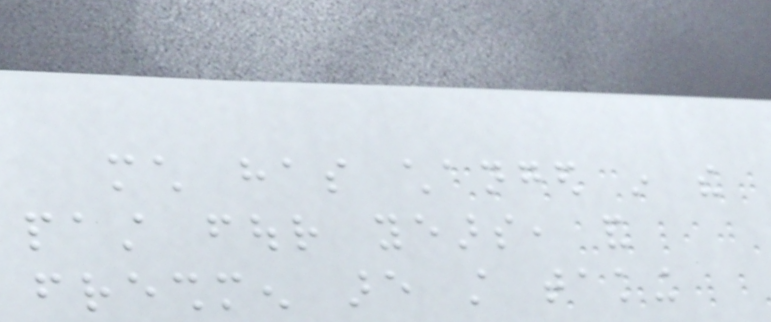much has changed in the
past four years, and
freshmen are still taking
